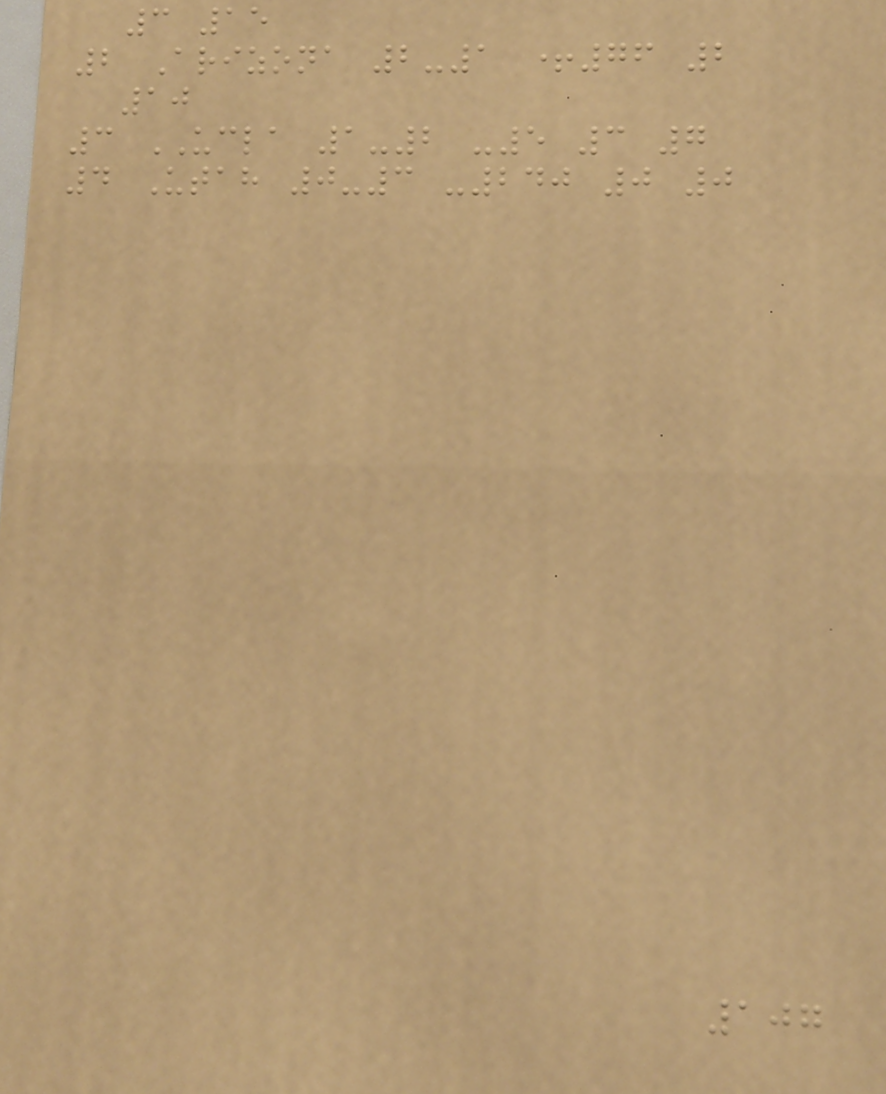3 15
2 Arizona 2-1 +76 2
10
3 UCLA 1-2 -5 3 7
4 Utah 0-3 -240 0 0
107
